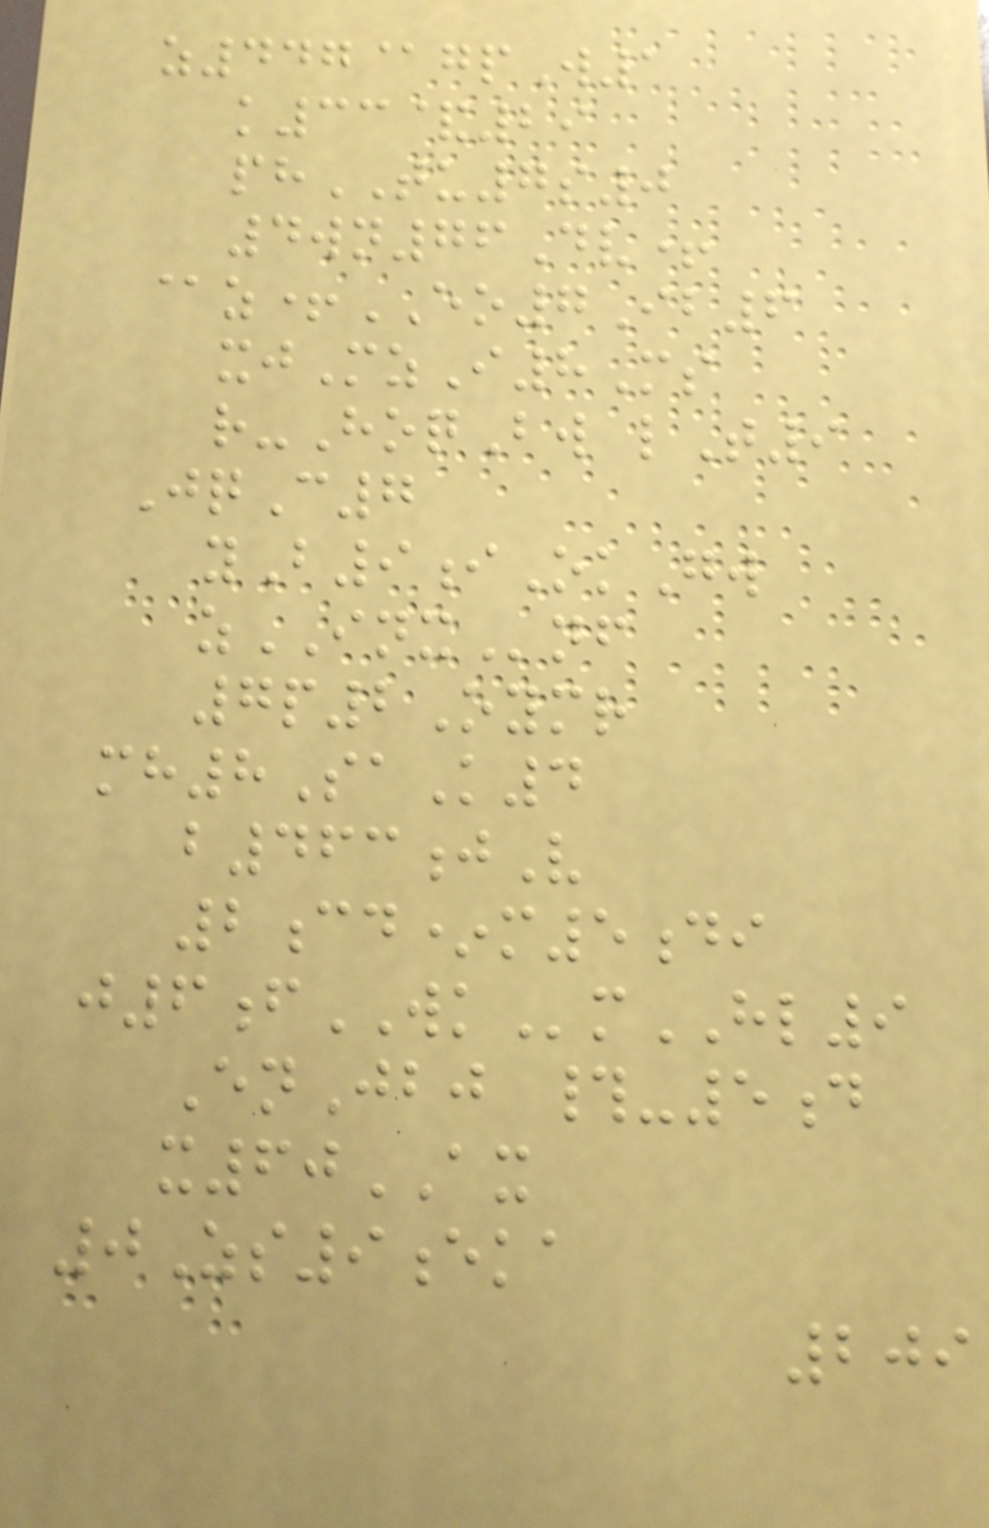z447@gpW1
k33&29
phTU7s0
4wn76Dv+
@z+EO7Ib6
xjMzI8Ms
r-HoqBw lT9
JqC7
yB9iOkGw
zINXnf
7p2Oymr
mh8SaK4
b463jV
2cd*m5di
j6fWKmHL9
EnJbj #-5d
x60AX
0Zs9eka
209
